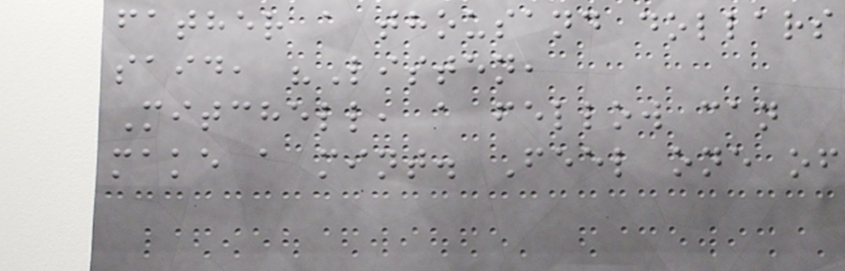father a thousand dollars
said, "Listen,
Mitchell, a fellow can
make a mint. Feel one of
